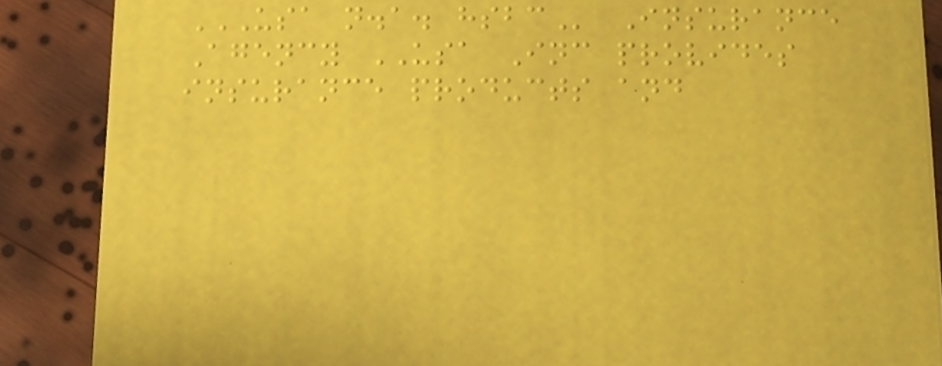USA N.A. HSBC Insurance
Agency USA Inc provides
insurance products and
